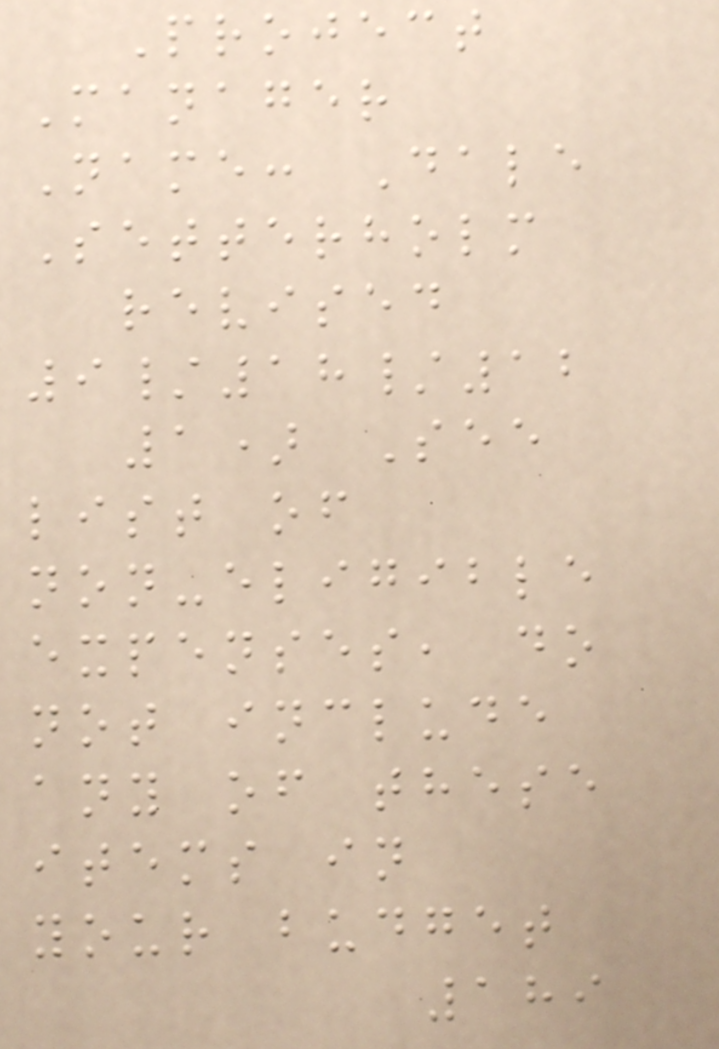Project
Manager
Name: Dale
Setterholm
revised
9/18/12
1) See
list of
non-eligible
expenses, do
not include
any of these
items in
your budget
189
